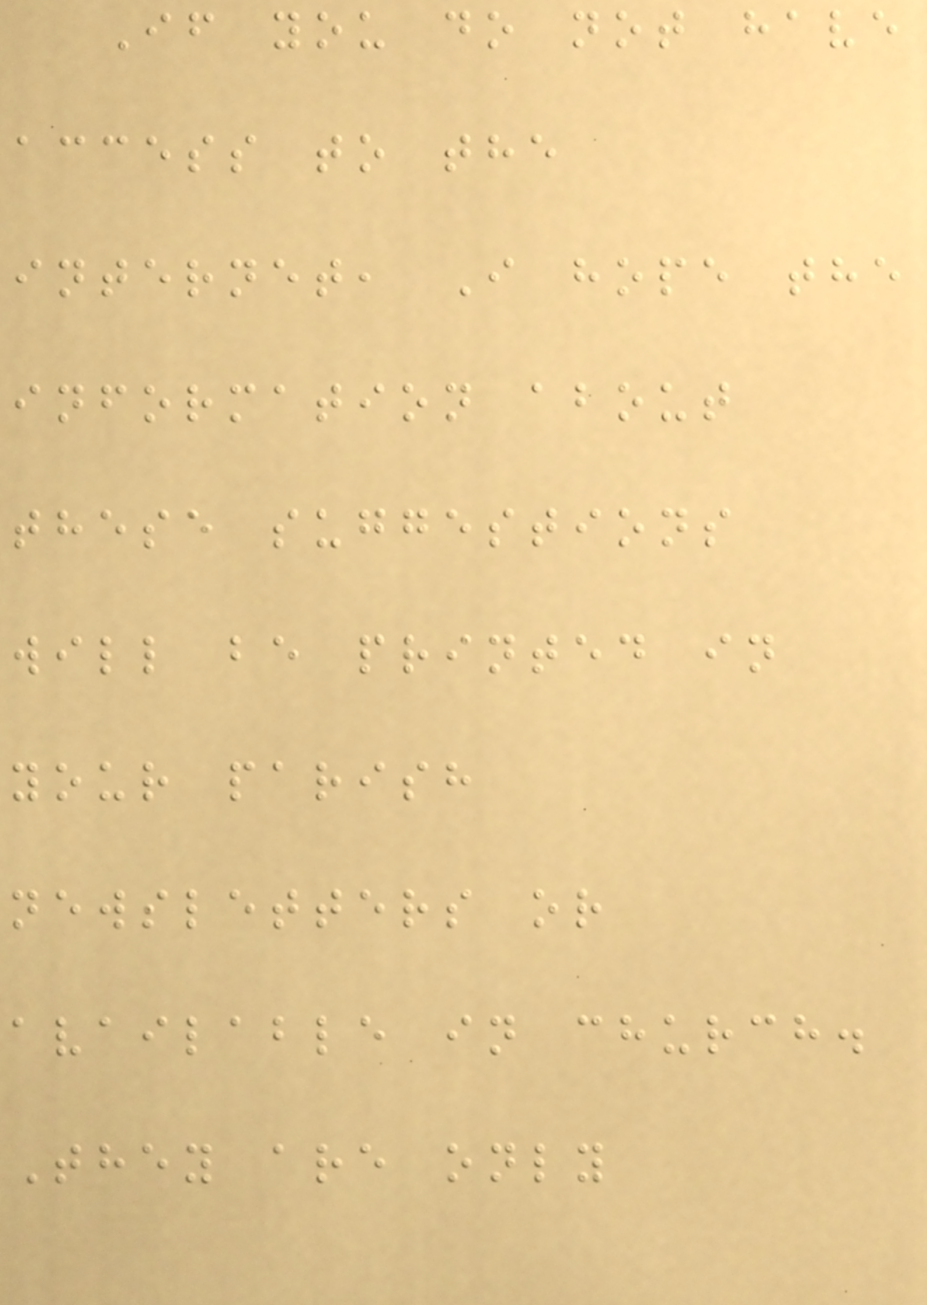If you do not have
access to the
internet, I hope the
information about
these suggestions
will be printed in
your parish
newsletters or
available in church.
They are only
